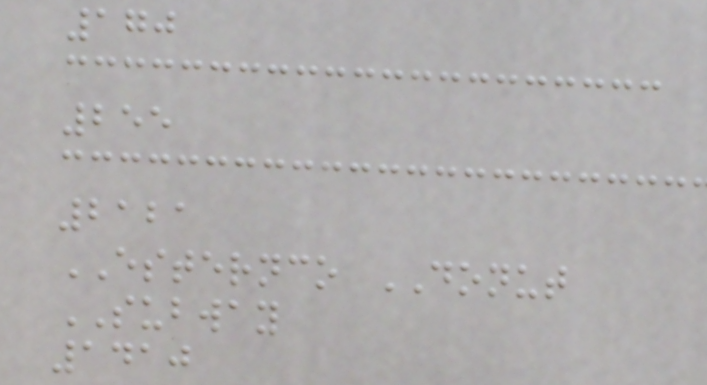170
255
2121
ESTERNCO DONUT
SUBWAY
1410
